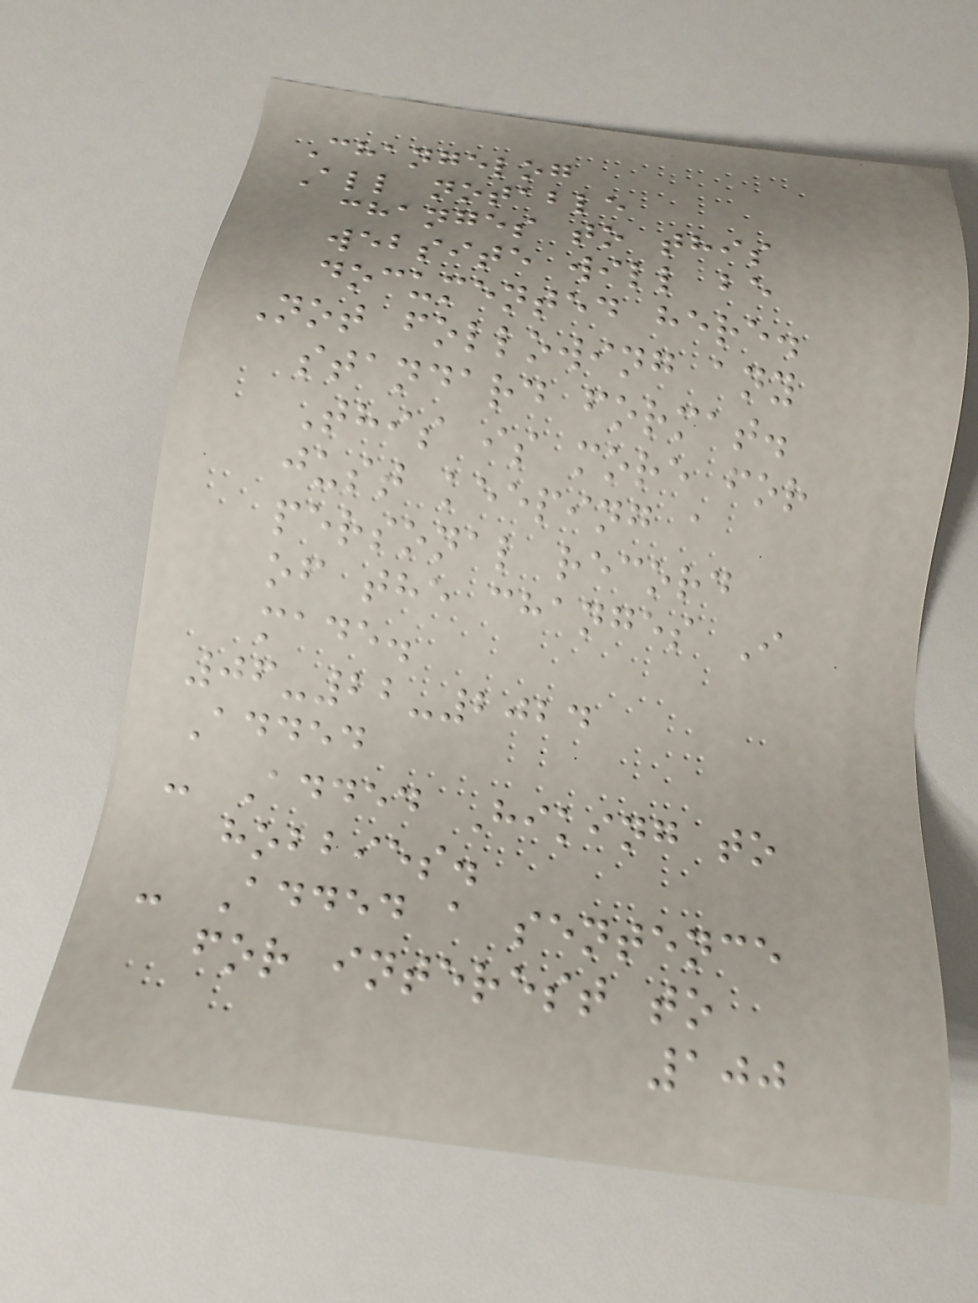Changelog
All notable
changes to this
website will be
documented here.
Not following any
standard format.
This is more for
just keeping a
personal record
of the changes I
made.
06-22-2024
Added
- Added Hiking to
hobbies.
- Added a sentence
for interest to
100
